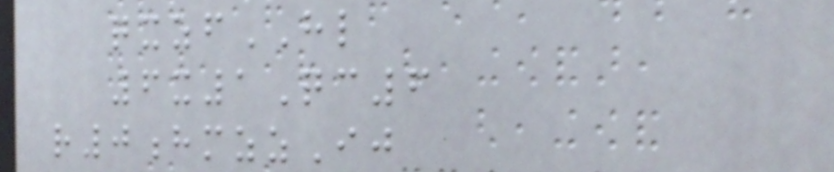qxzfHL
6x1Qc6
r0hmzzIj
